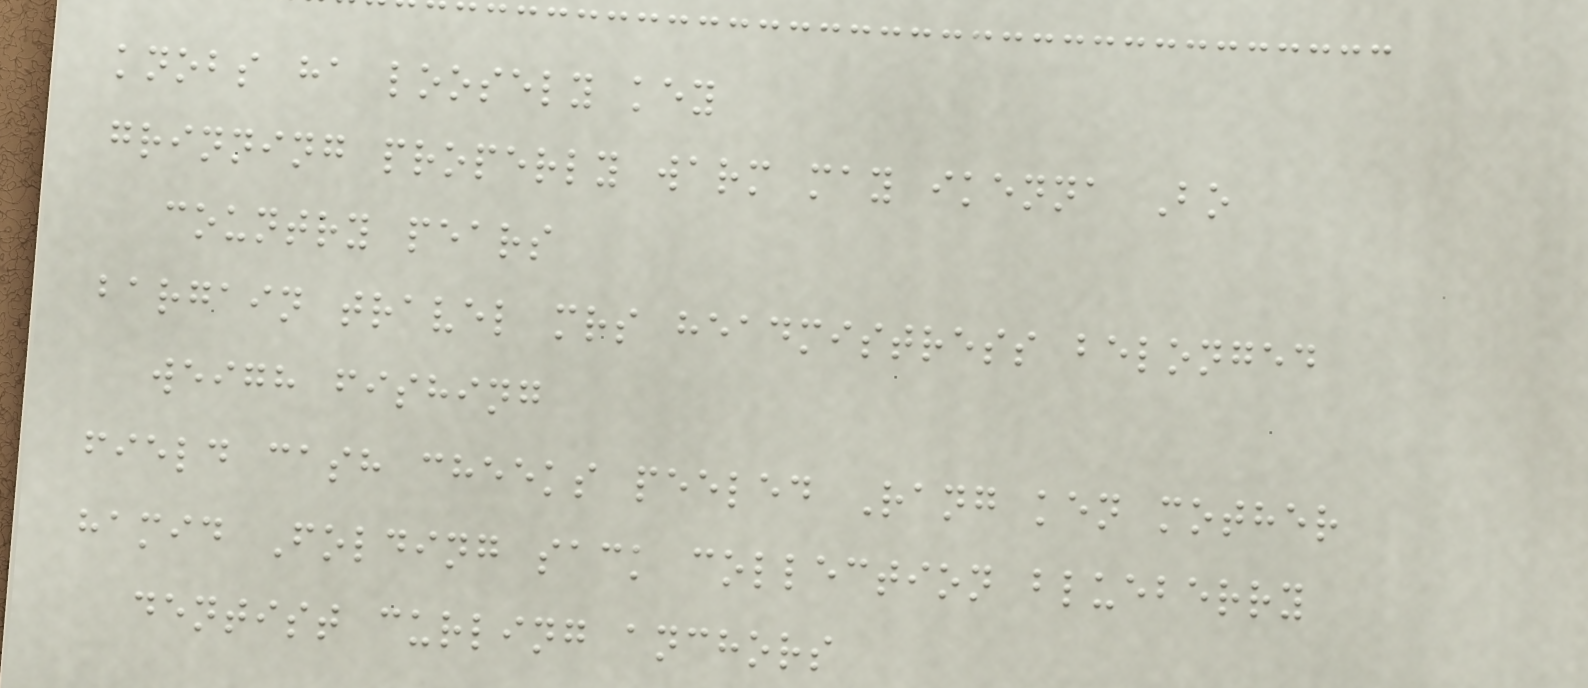knobs ha loosely key
grinning properly warm may ikenna Bo
country pears
bargain travel mrs headmistress belonged
weigh fishing
field cash cheeks peeled Rang ken mother
hamid Folding sack collection blueberry
dentist curling anchors
